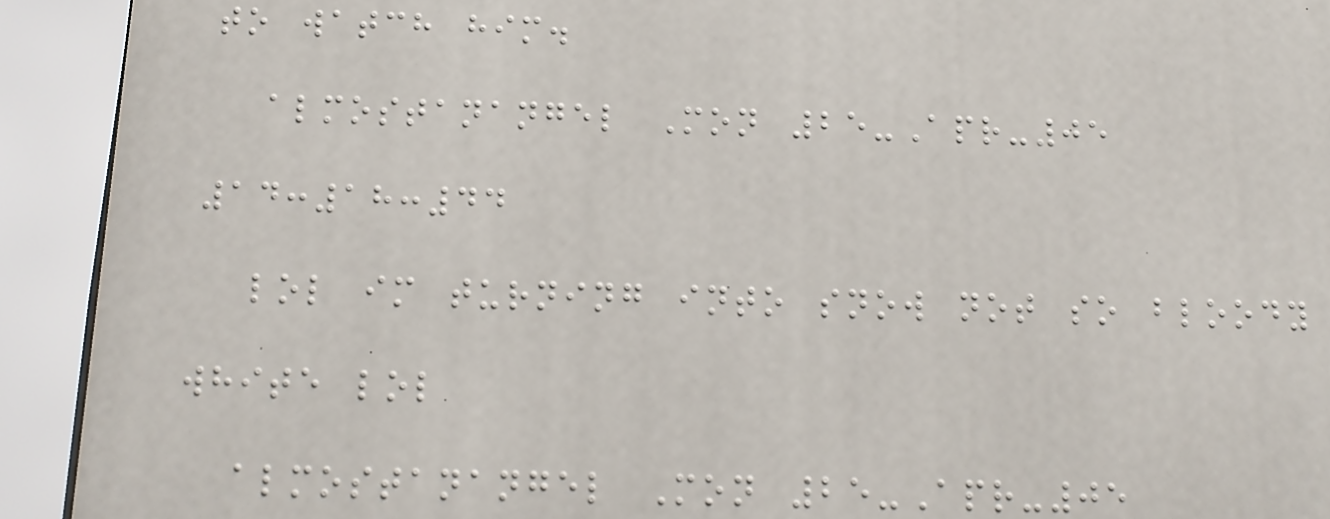to watch him.
almostanangel Mon 25-Apr-05
14:18:44
lol im turning into snow not so bloody
white lol
almostanangel Mon 25-Apr-05
